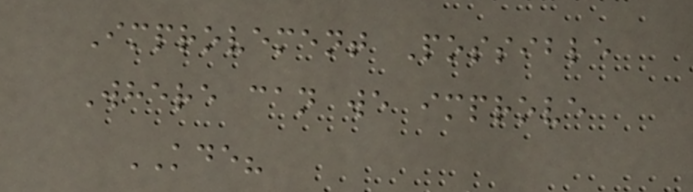Improvement Possible
Where can we improve
KDE?
